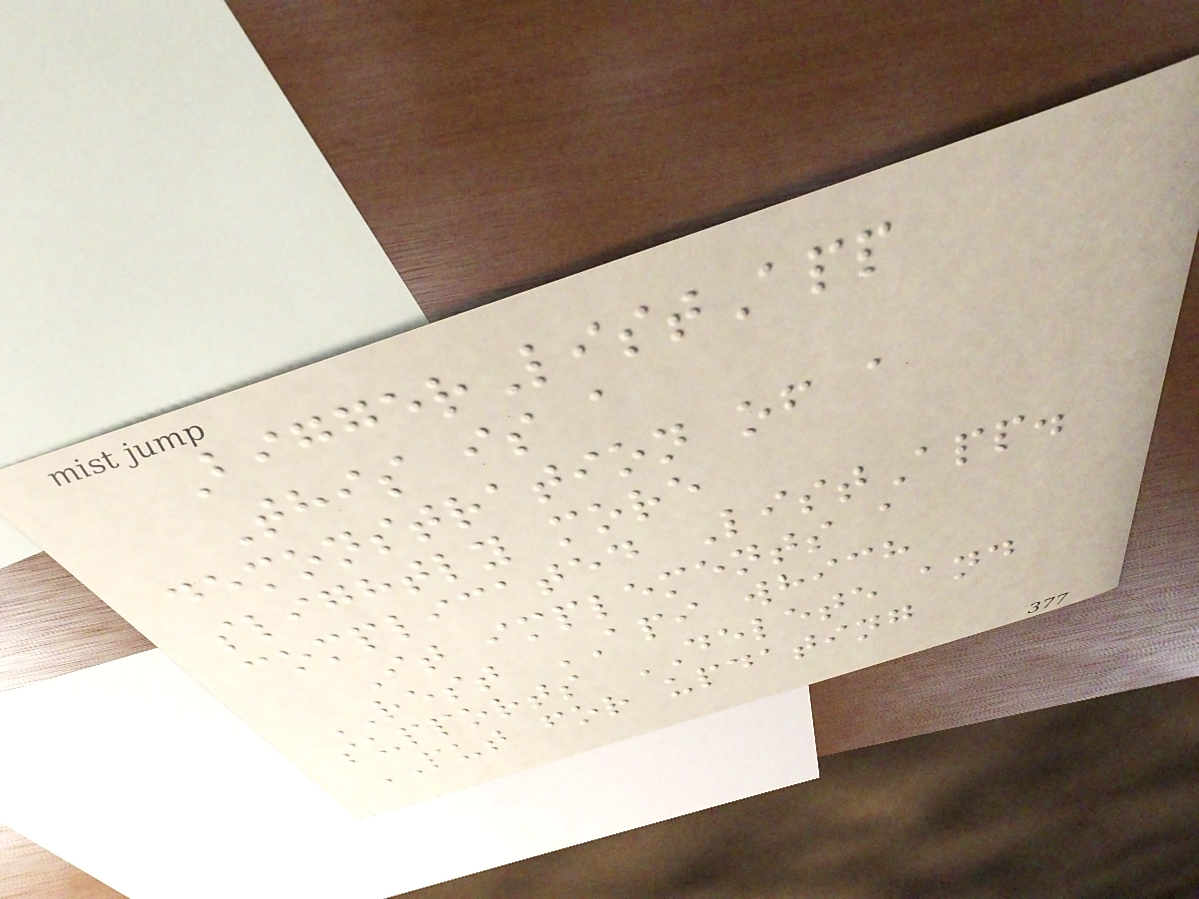BiggerListApp
This is a
demonstration of a
slightly more
complicated ListApp.
It implements a
REST API which
supports DELETE and
PUT for updating
